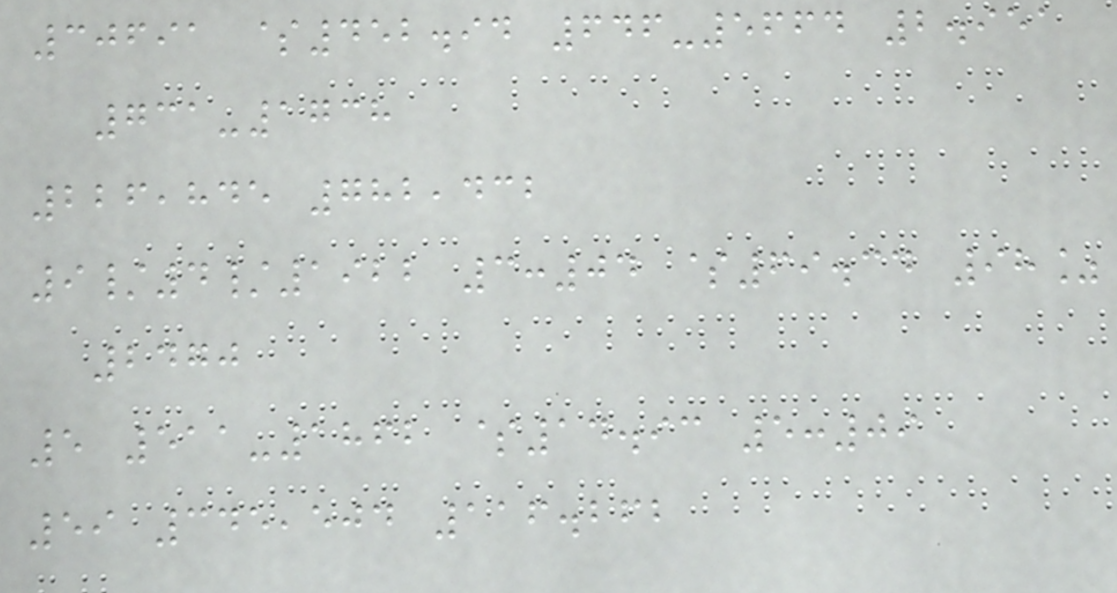30691 $452.94 646-5664 2.951
731-1738
226,845 782,432
9/4/1922 3:04 $69.34 98%
2470
5 511-1862 $14.93 5:09
59 345,504 116.262
